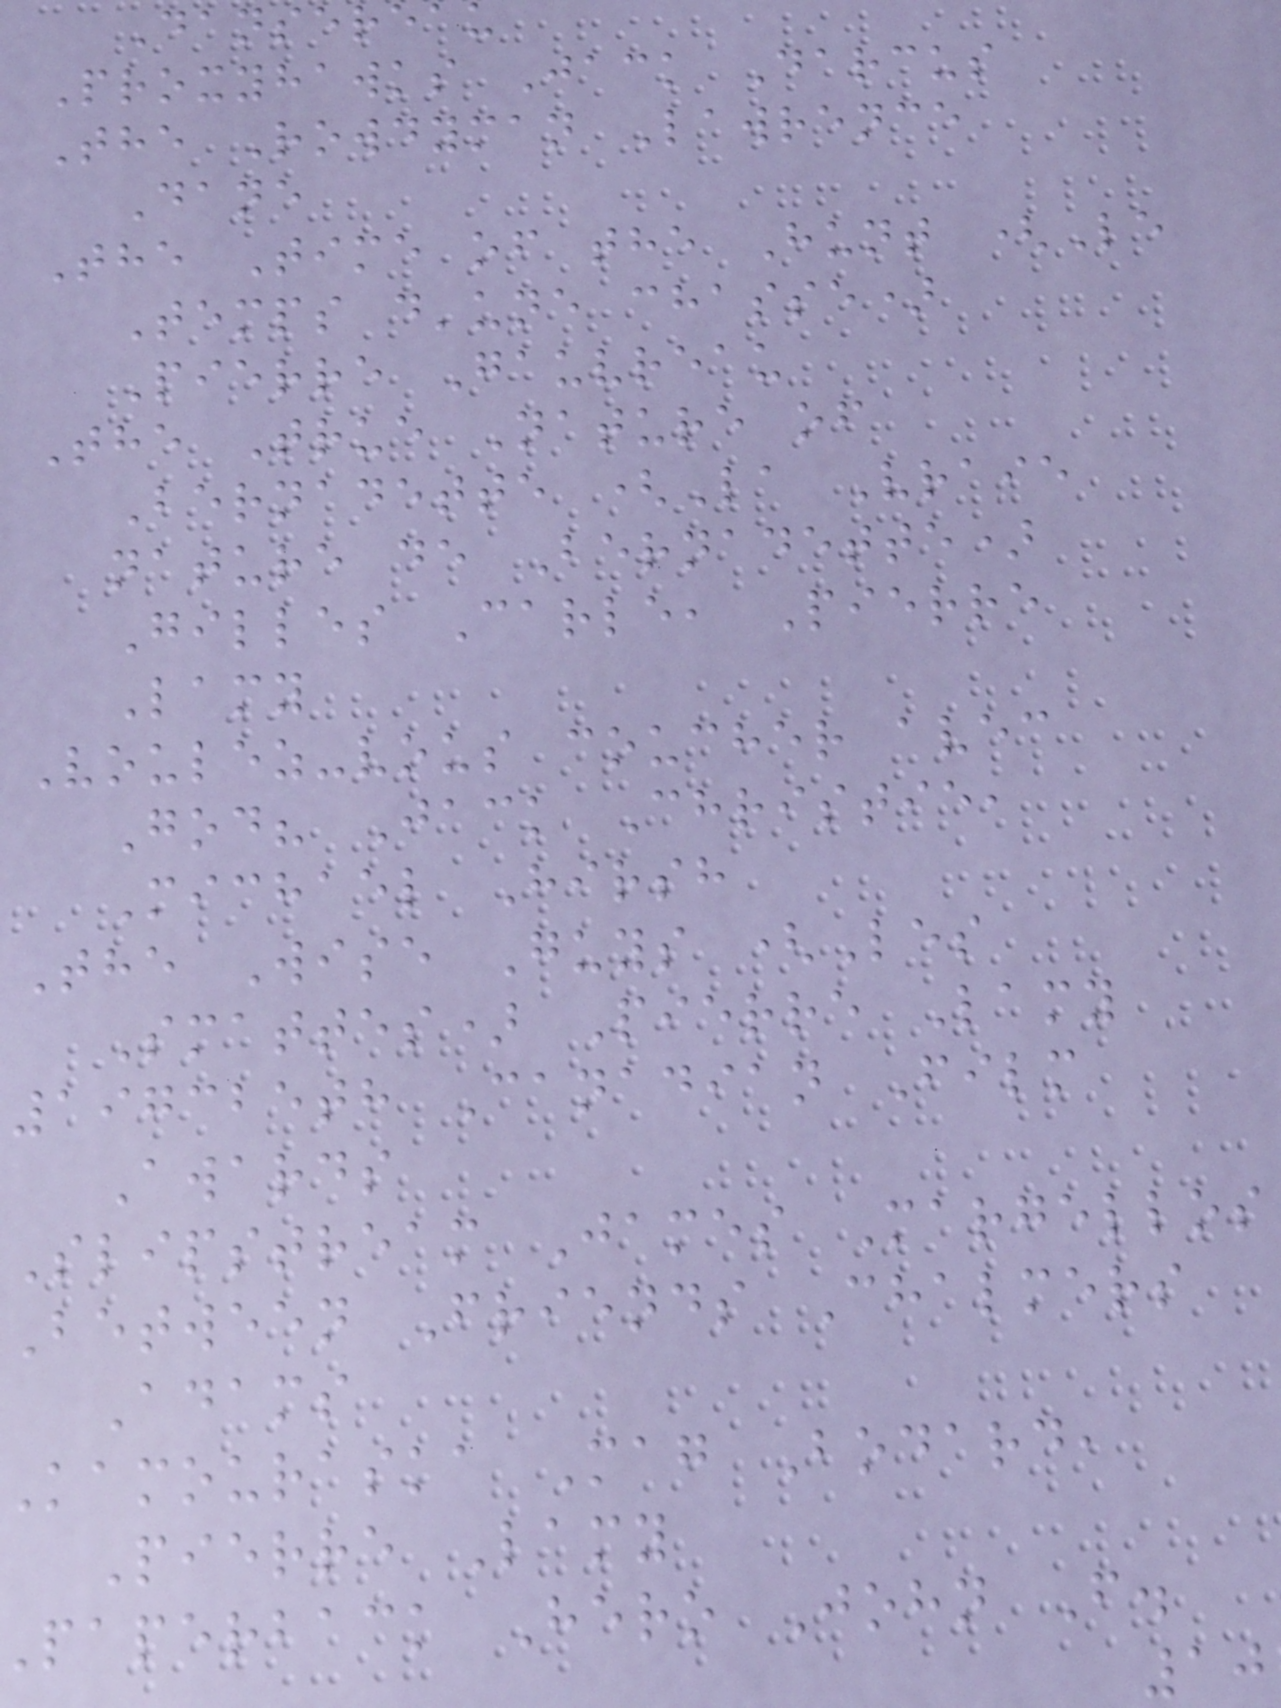Danserea
Proxyhawks Jack Darcus
The Rowdyman Lawrence
Dane
The Time of the Hunt (Le
Temps d'une chasse)
Pierre Gauvreau
The True Nature of
Bernadette (La Vraie
nature de Bernadette)
Gilles Carle, Pierre
Lamy
Voulez-vous coucher avec
God? Jack Christie,
Michael Hirsh
The Wise Guys (Les
Smattes) Pierre Lamy
197325th Canadian Film
Awards
Slipstream James Margellos
Between Friends Chalmers
Adams
kamouraska Mag Bodard,
Pierre Lamy
paperback Hero John F.
